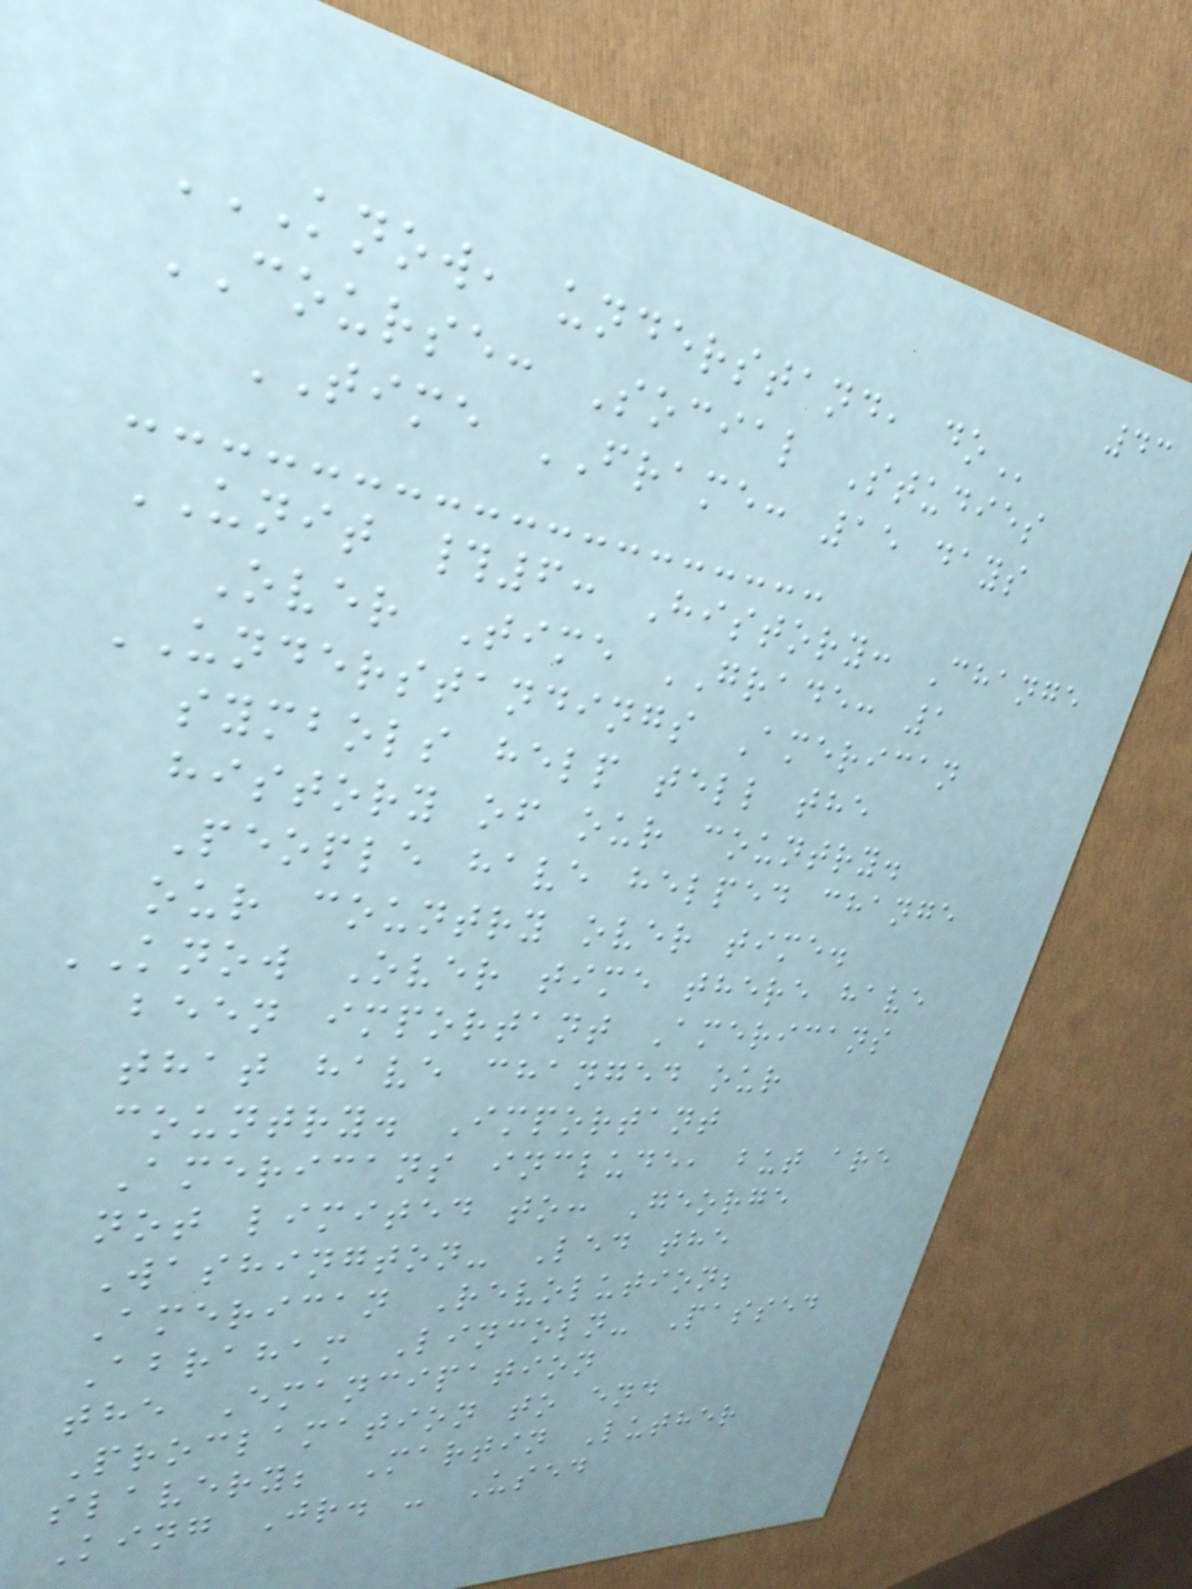43
KNOW, UNDERSTAND, DO
COURSE: Social Studies
TIME FRAME: 15 days
UNIT #6: History: Change
Over Time GRADE: 1
UNDERSTANDINGS American
symbols help tell the
history of our country.
People have helped change
our country over time.
KNOW Over time there have
been important Americans
that have changed our
country. Important
Americans include, but are
not limited to: George
Washington- Led the
American Revolution;
Abraham Lincoln- Passed
the Emancipation
Proclamation to end
slavery; Martin Luther
King Jr. - Used
